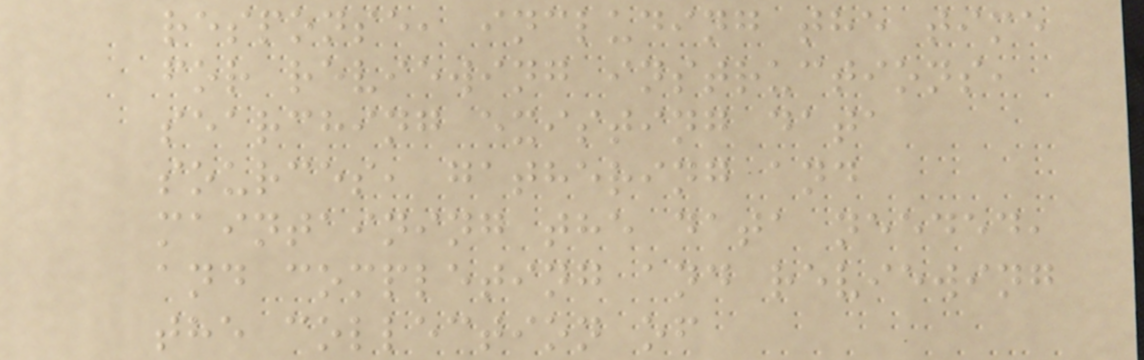response, including the time
for reviewing instructions,
searching existing data
sources, gathering and
maintaining the data needed,
and completing and reviewing
the collection of
